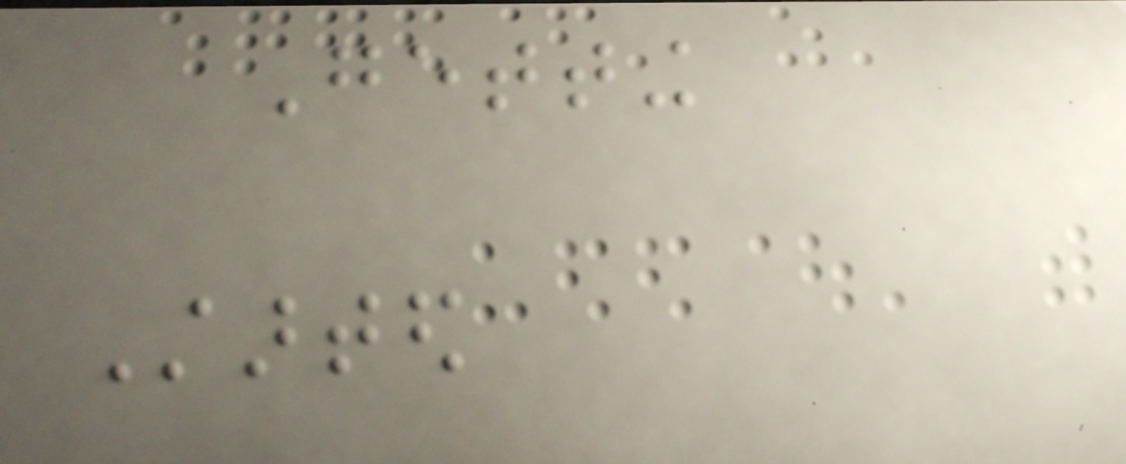Getting
Started
